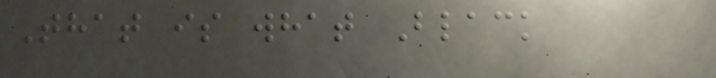That is what Black
